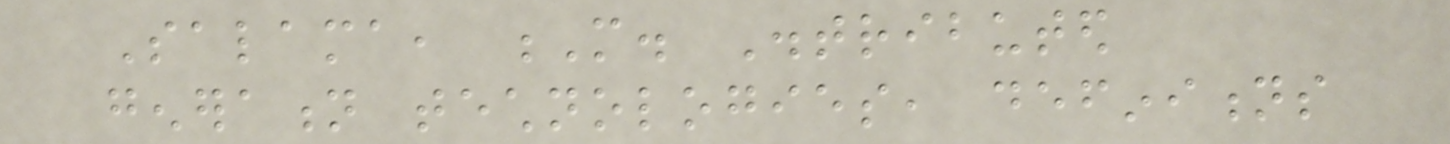Salama, M. Distributed
generation technologies, definitions
